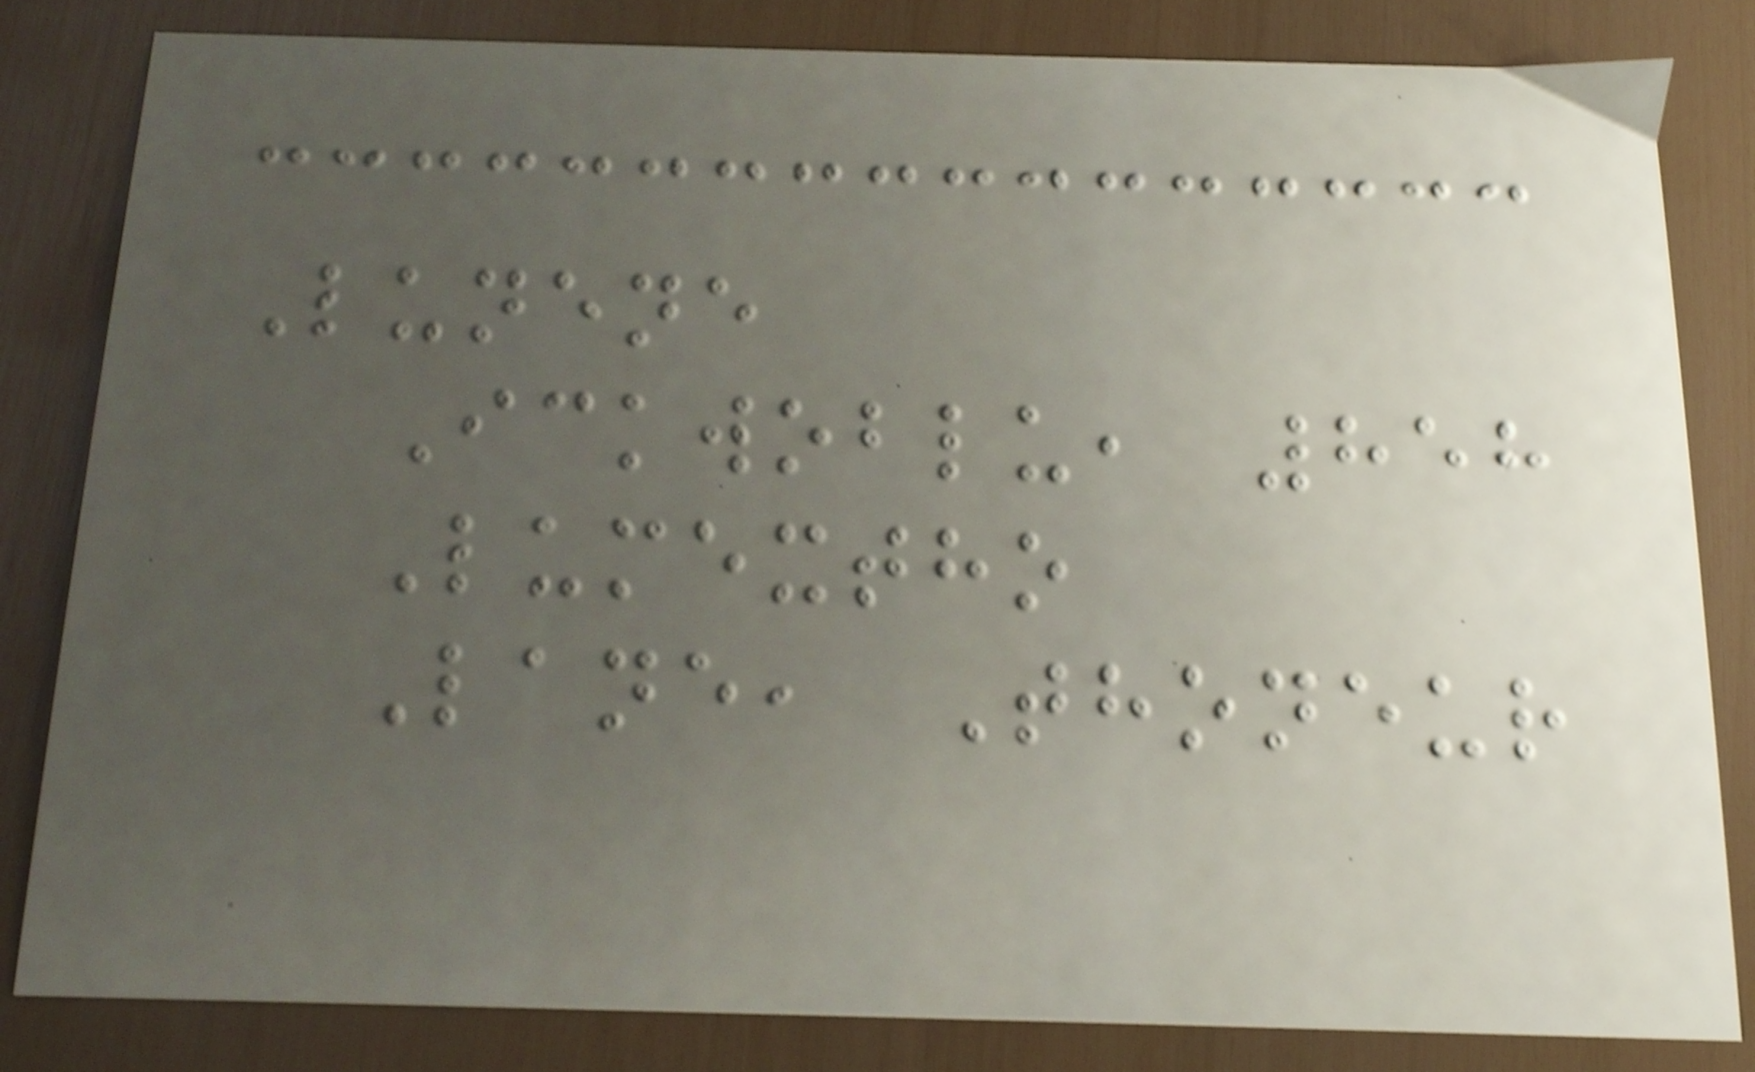Lunene
Ickwoblu, 858
Lumextho
Lane, Thoneur
